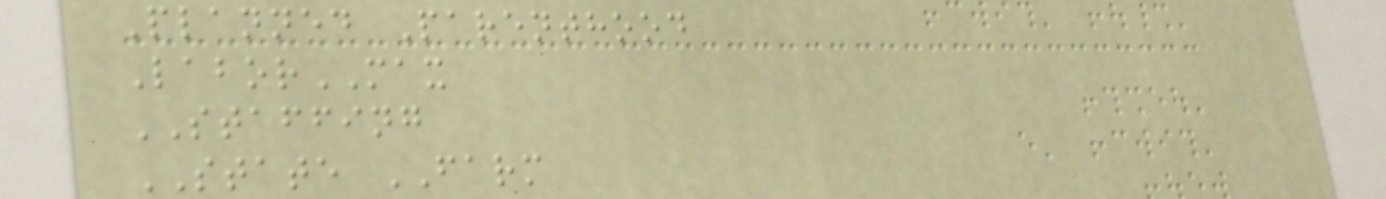Planned Parenthood
LaborMAX
STAFFING
STATE FARM
